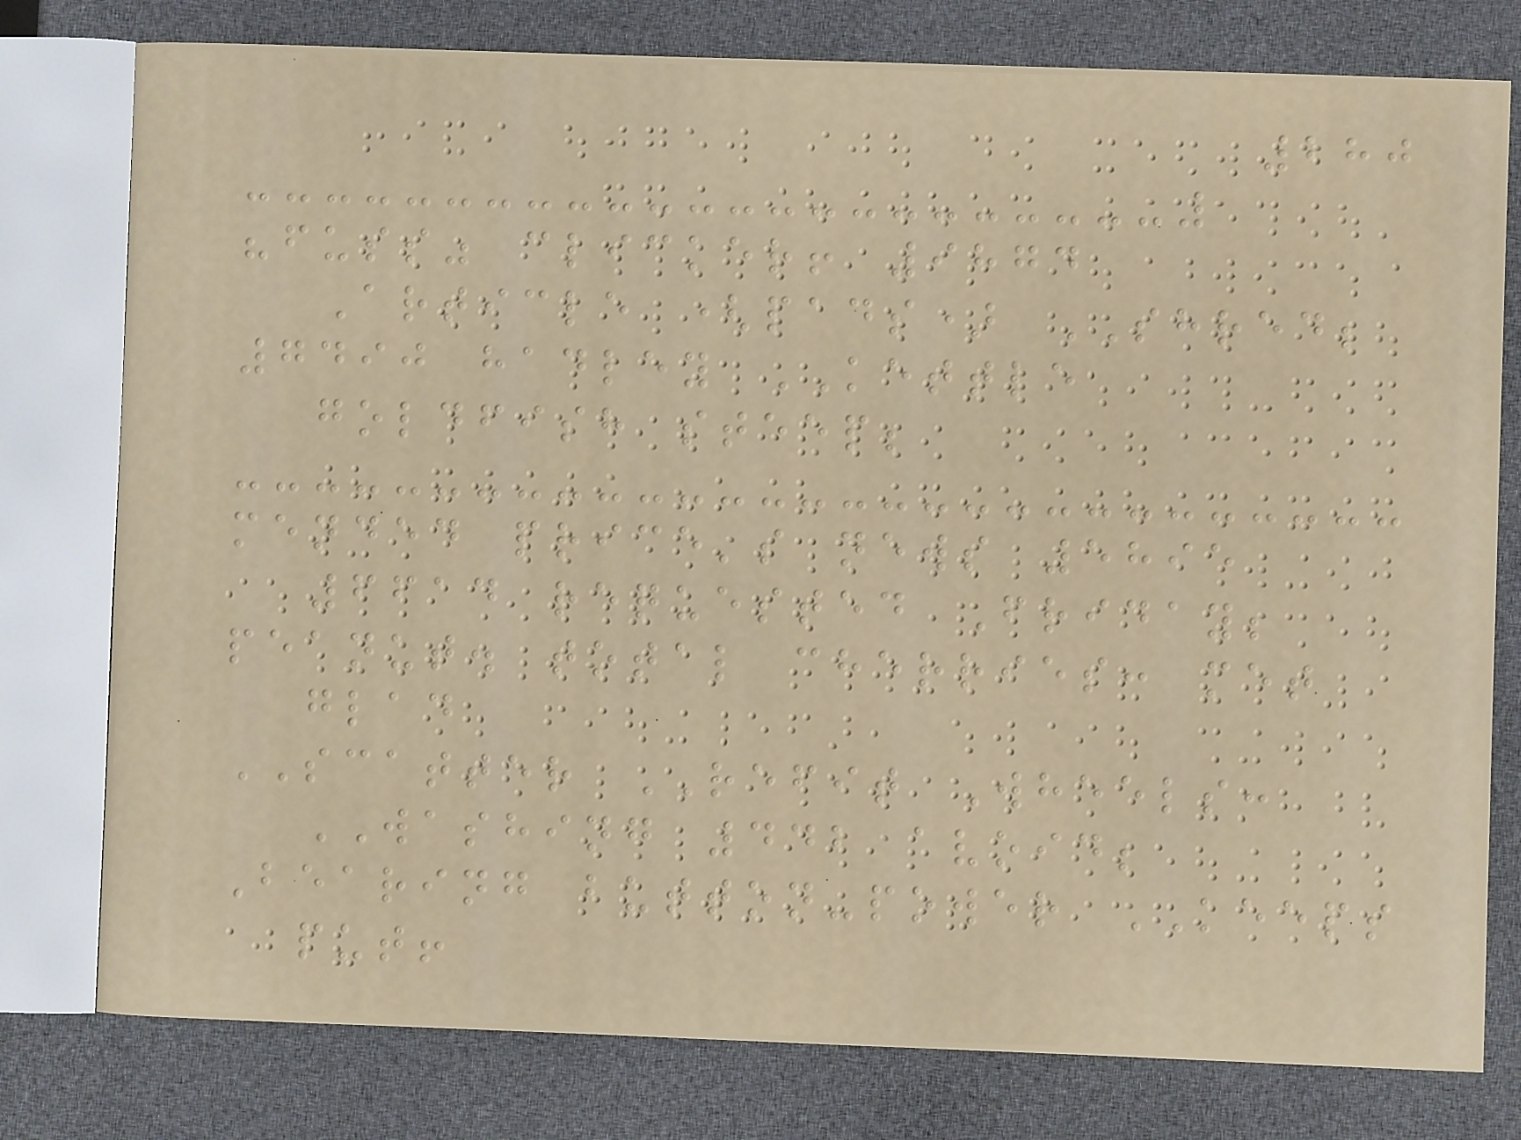280
"fuss" clicker! 9874
Article (pads) SHRED;
7490 hadley KETTLE
goldfish steep;
mended price's news 5895
6614 requested Friday;
peanut. total cherries: met
glad
SCATTER REFIT Wheels:
WASHING 442 avoid;
Bearing button-power KEEPS
put!
